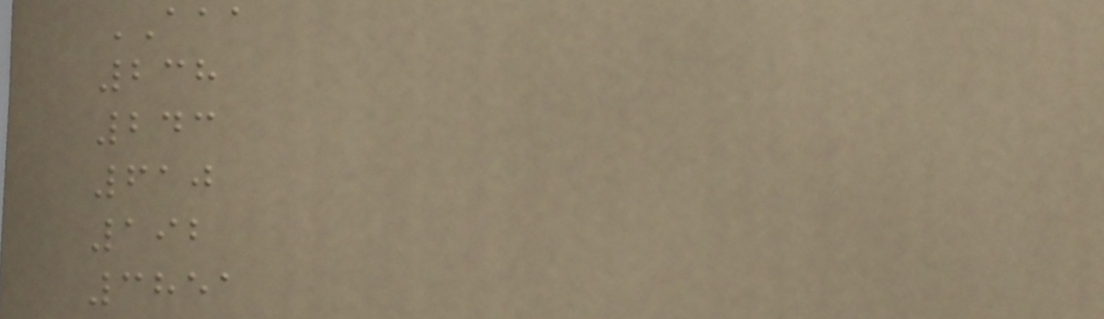AAA
238
243
610
192
3851
